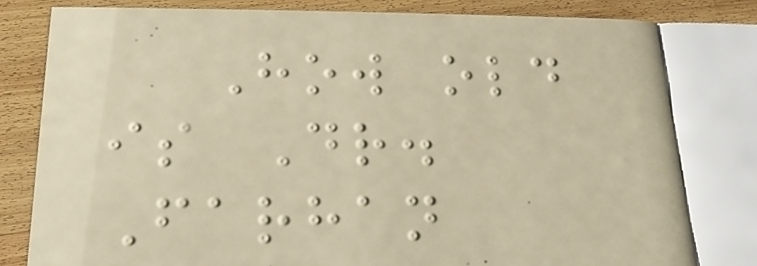How old
is Dr.
Farhan
